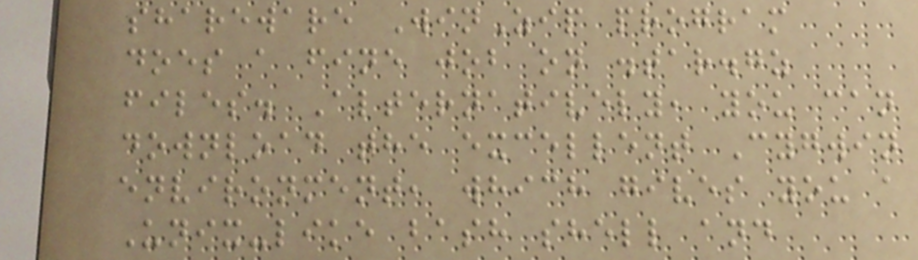shareware WinZip program
does a fine job on .tar.gz
files. Alternatively, you can
download the excellent Cygwin
environment, which gives you a
Unix-like bash shell and
